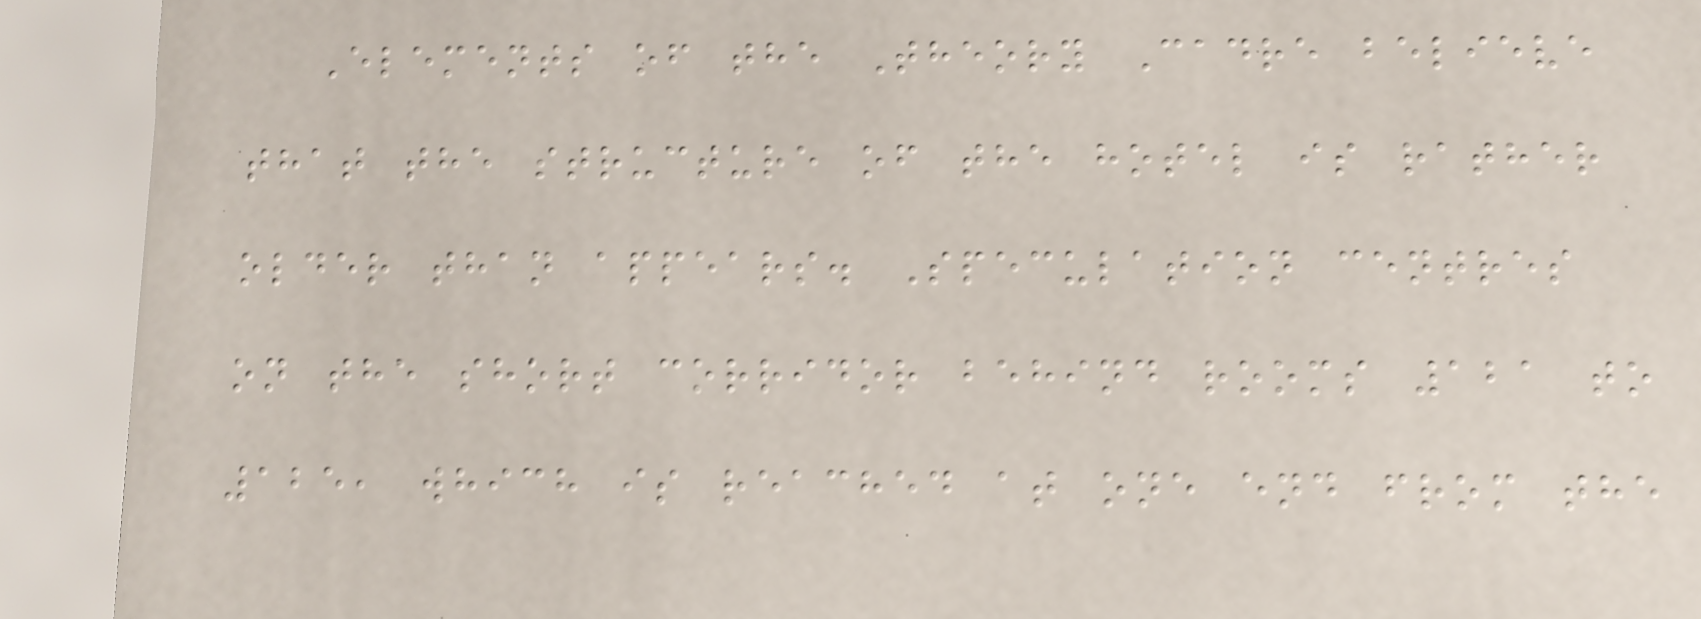Elements of the Theory Cadre believe
that the structure of the hotel is rather
older than appears. Speculation centres
on the short corridor behind rooms 121 to
125, which is reached at one end from the
